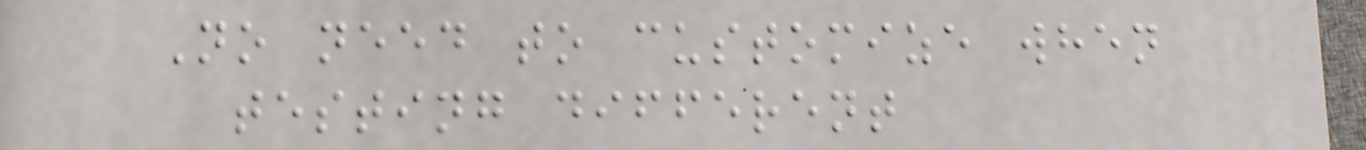No need to customize when
testing different
